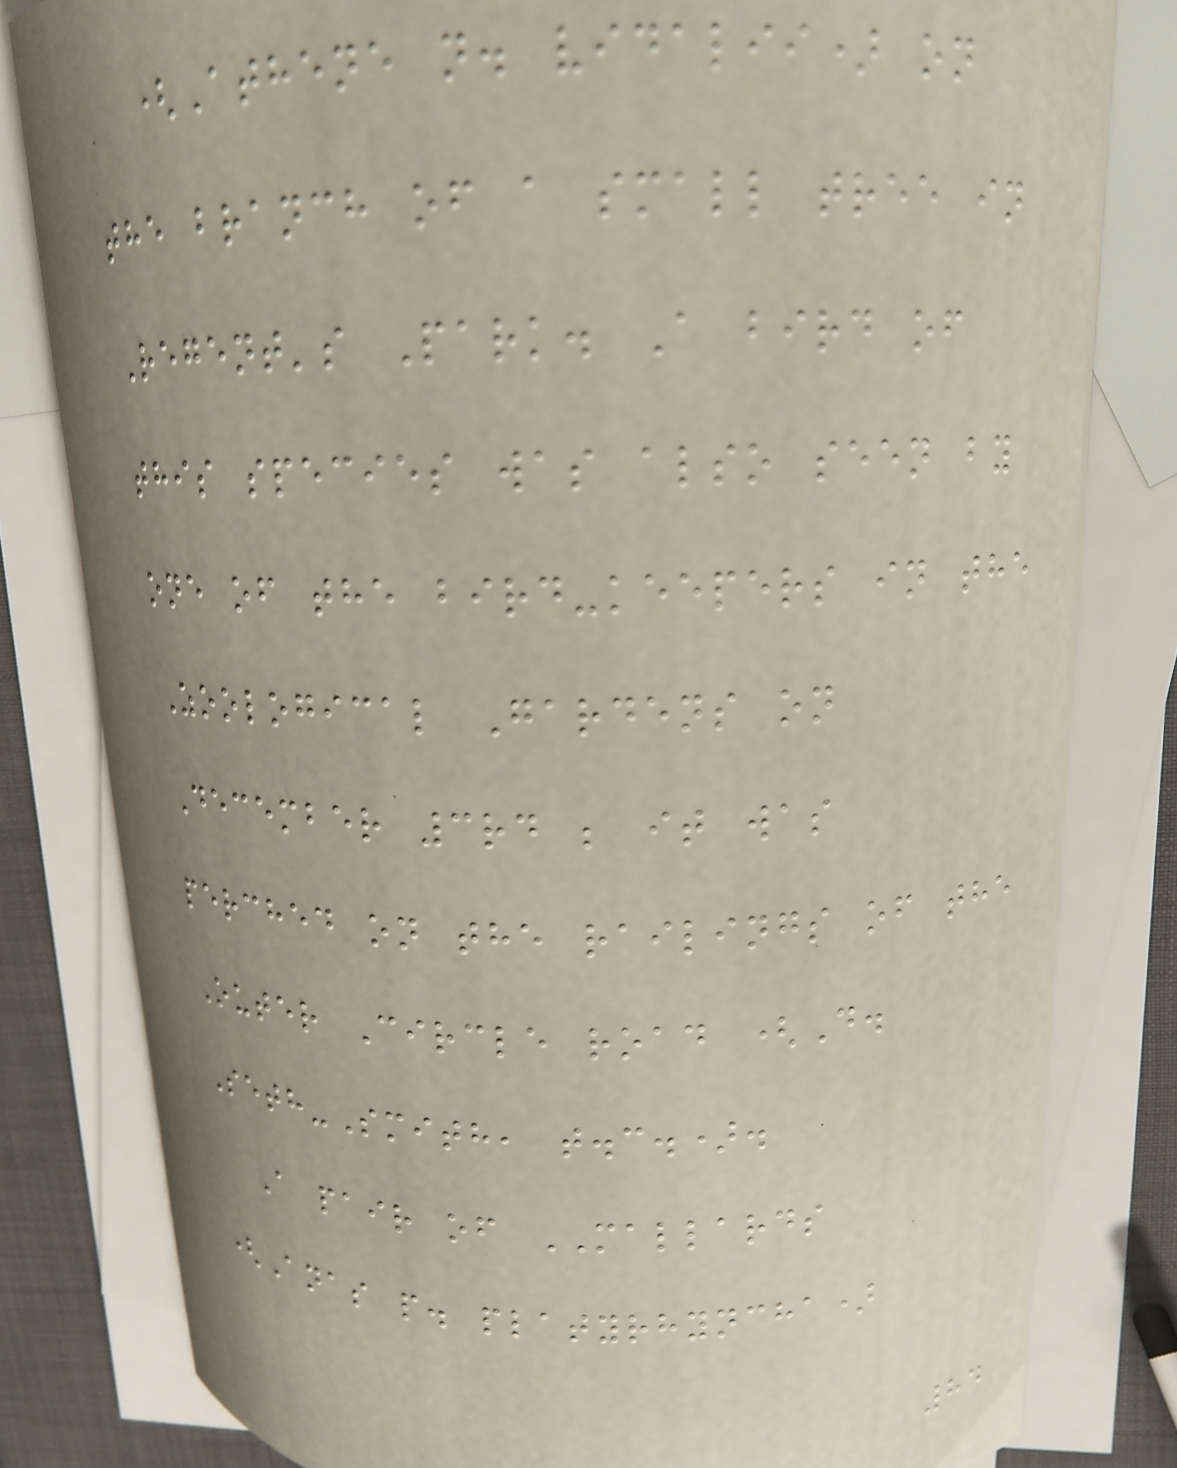(Athene n. vidalii) on
the branch of a small tree in
Regent's Park. A bird of
this species was also seen by
one of the bird-keepers in the
Zoological Gardens on
December 3rd ; it was
perched on the railings of the
Outer Circle road (D.
Seth-Smith, t.c.).
A pair of MALLARDS
(Anas p. platyrhyncha)
84
